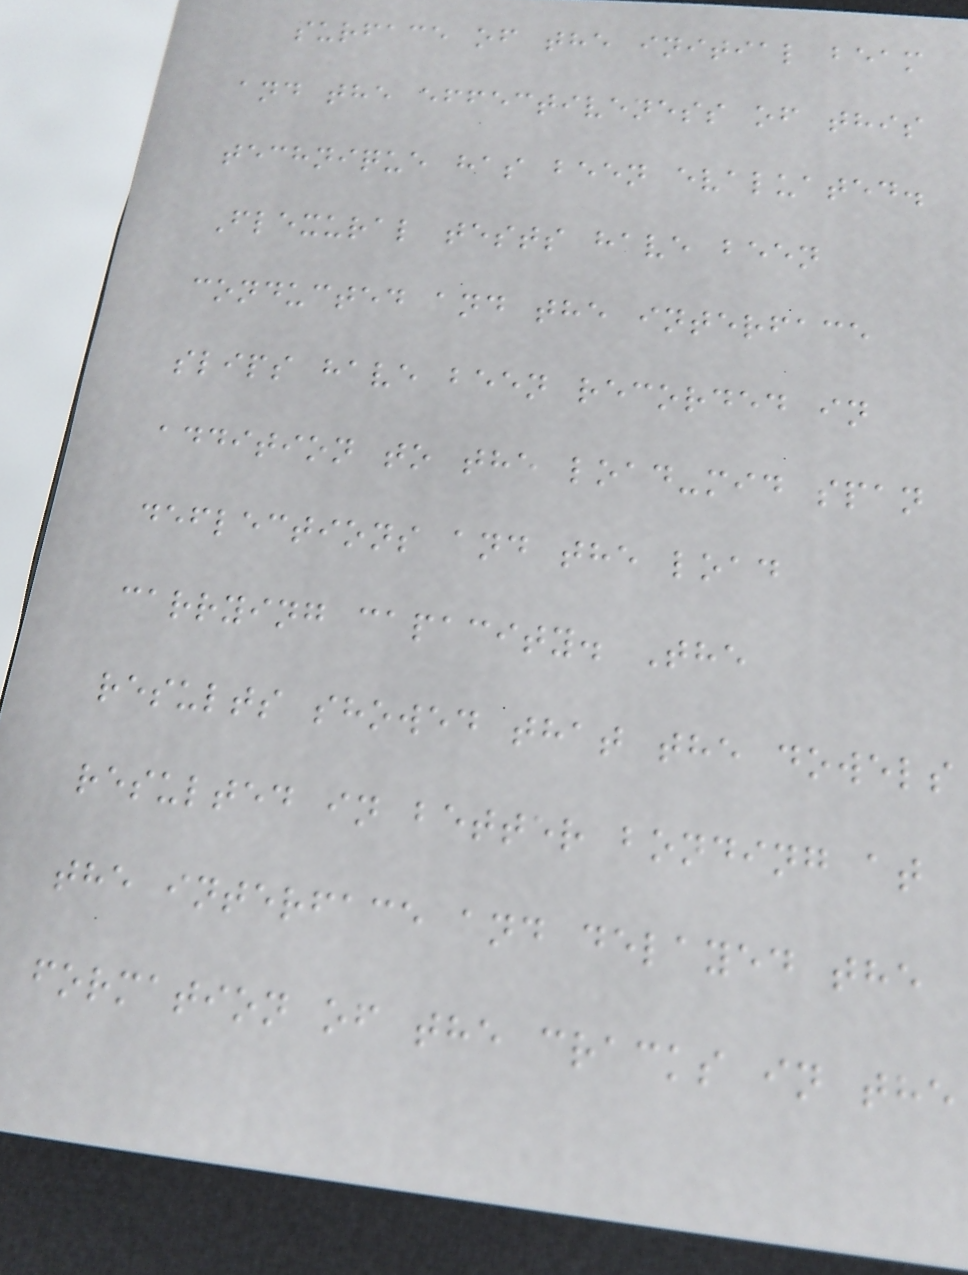surface of the initial beam
and the effectiveness of this
technique has been evaluated.
Flexural tests have been
conducted and the interface
slips have been recorded in
addition to the load-mid span
deflections and the load
carrying capacity. The
results showed that the dowels
resulted in better bonding at
the interface and delayed the
formation of the cracks in the
